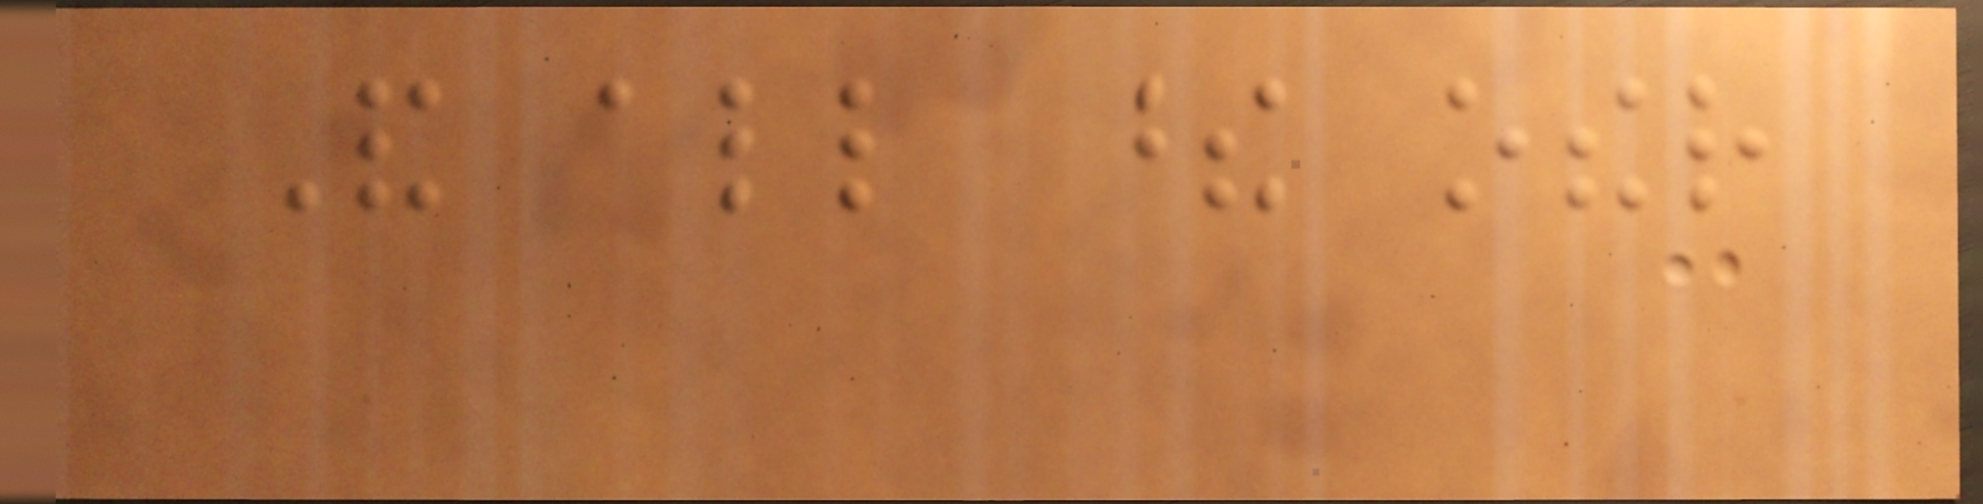And all these other
